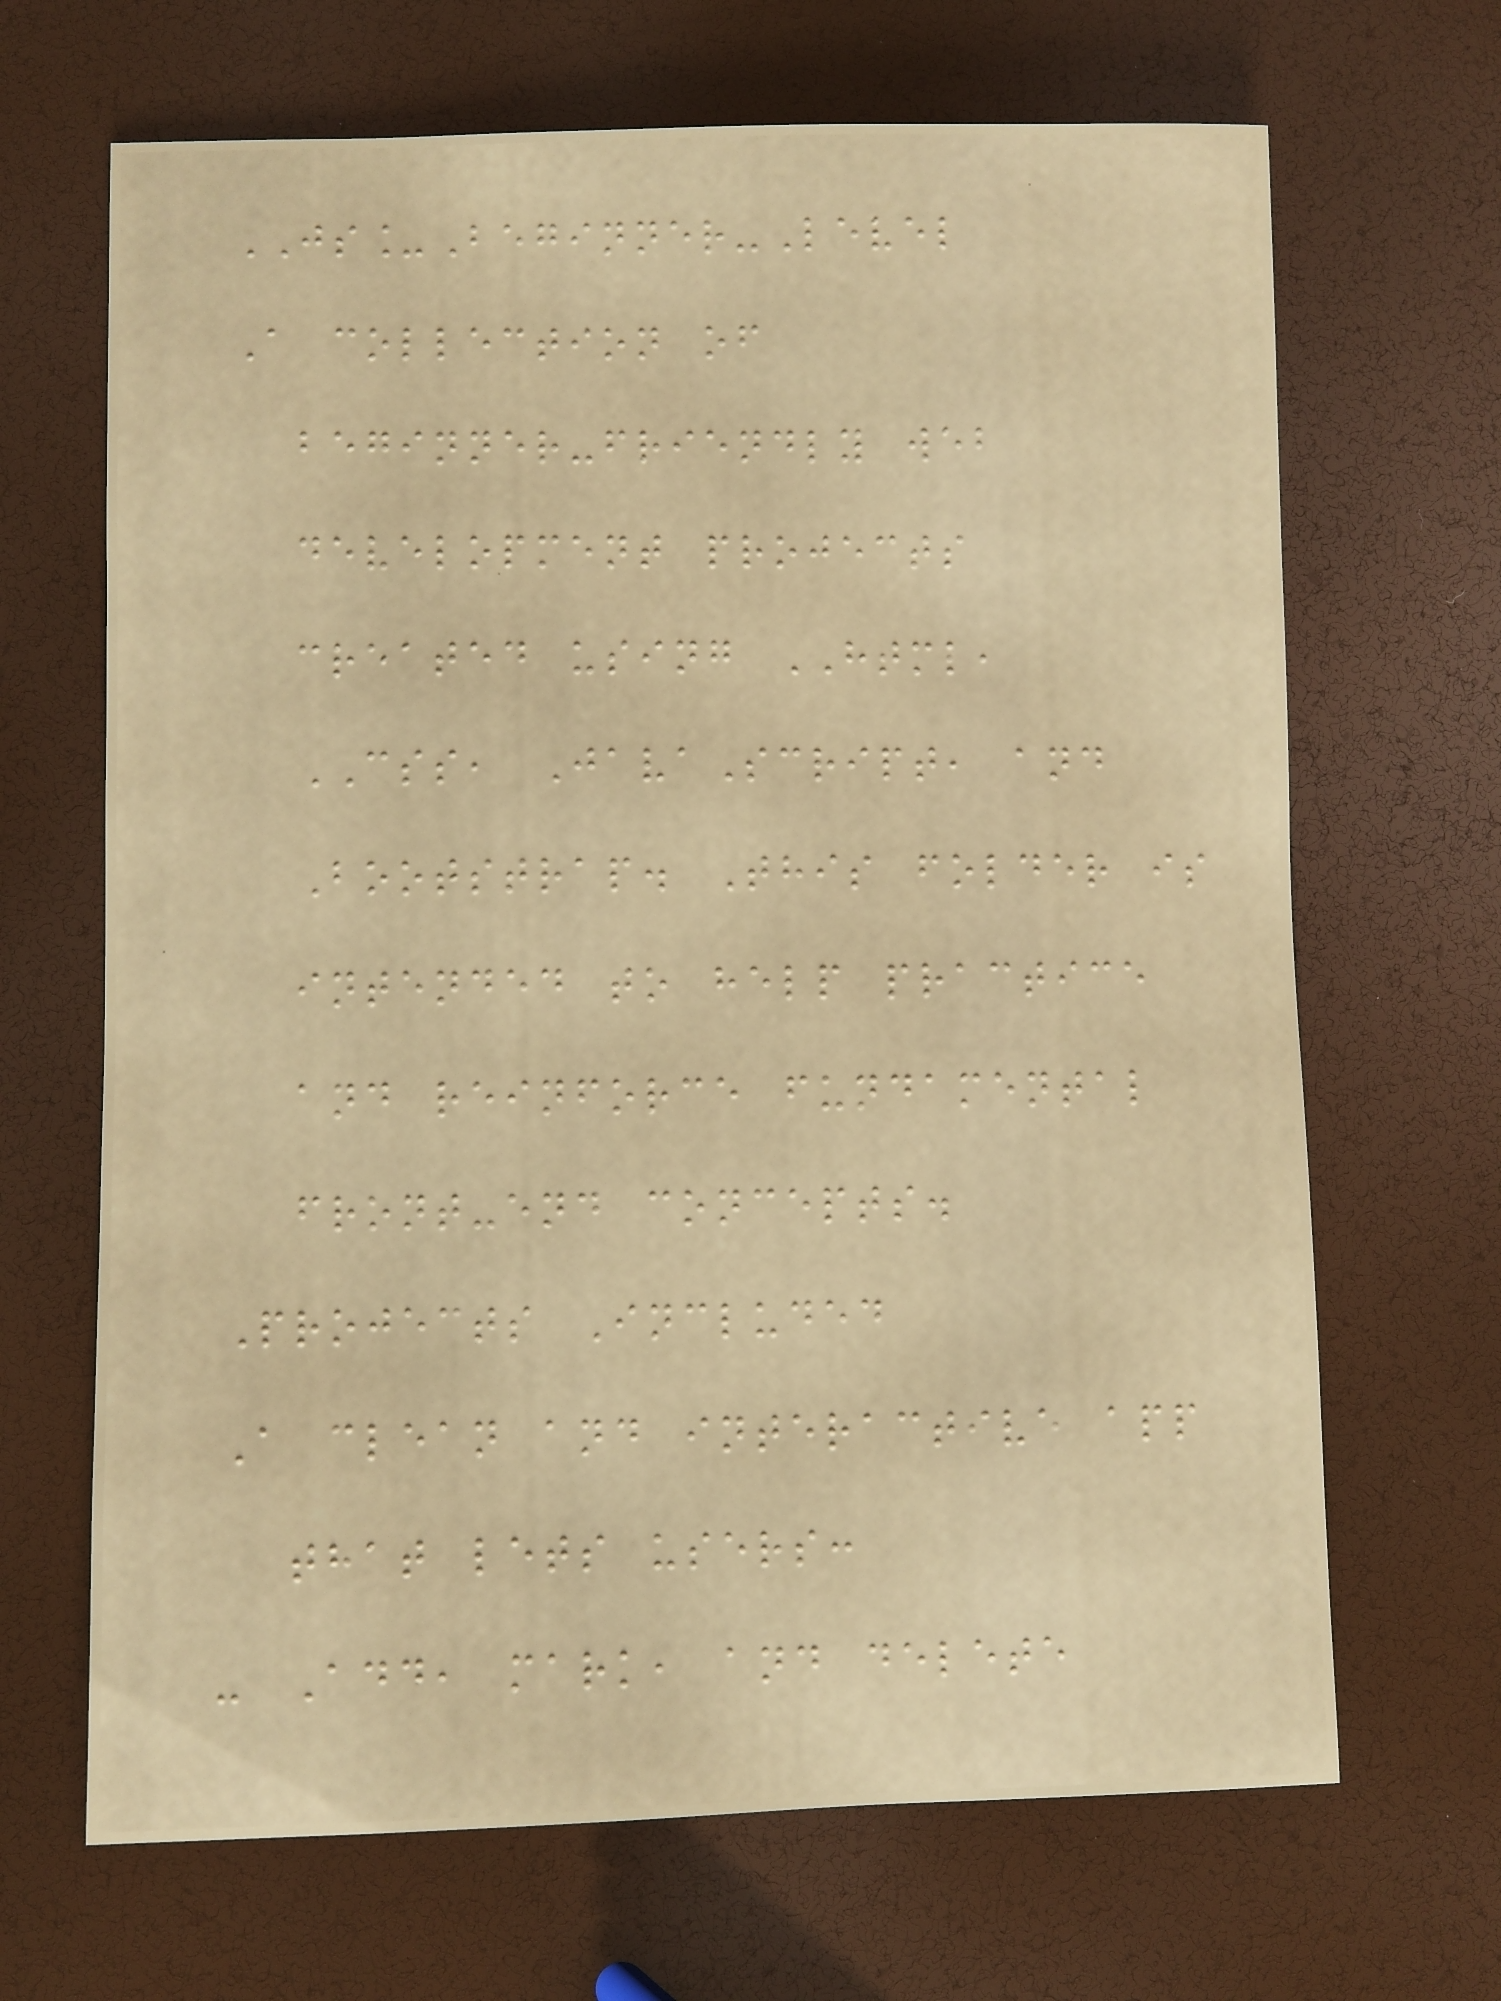JS_Beginner-Level
A collection of
beginner-friendly web
development projects
created using HTML,
CSS, JavaScript, and
Bootstrap. This folder is
intended to help practice
and reinforce fundamental
front-end concepts.
Projects Included
A clean and interactive app
that lets users:
- Add, mark, and delete
